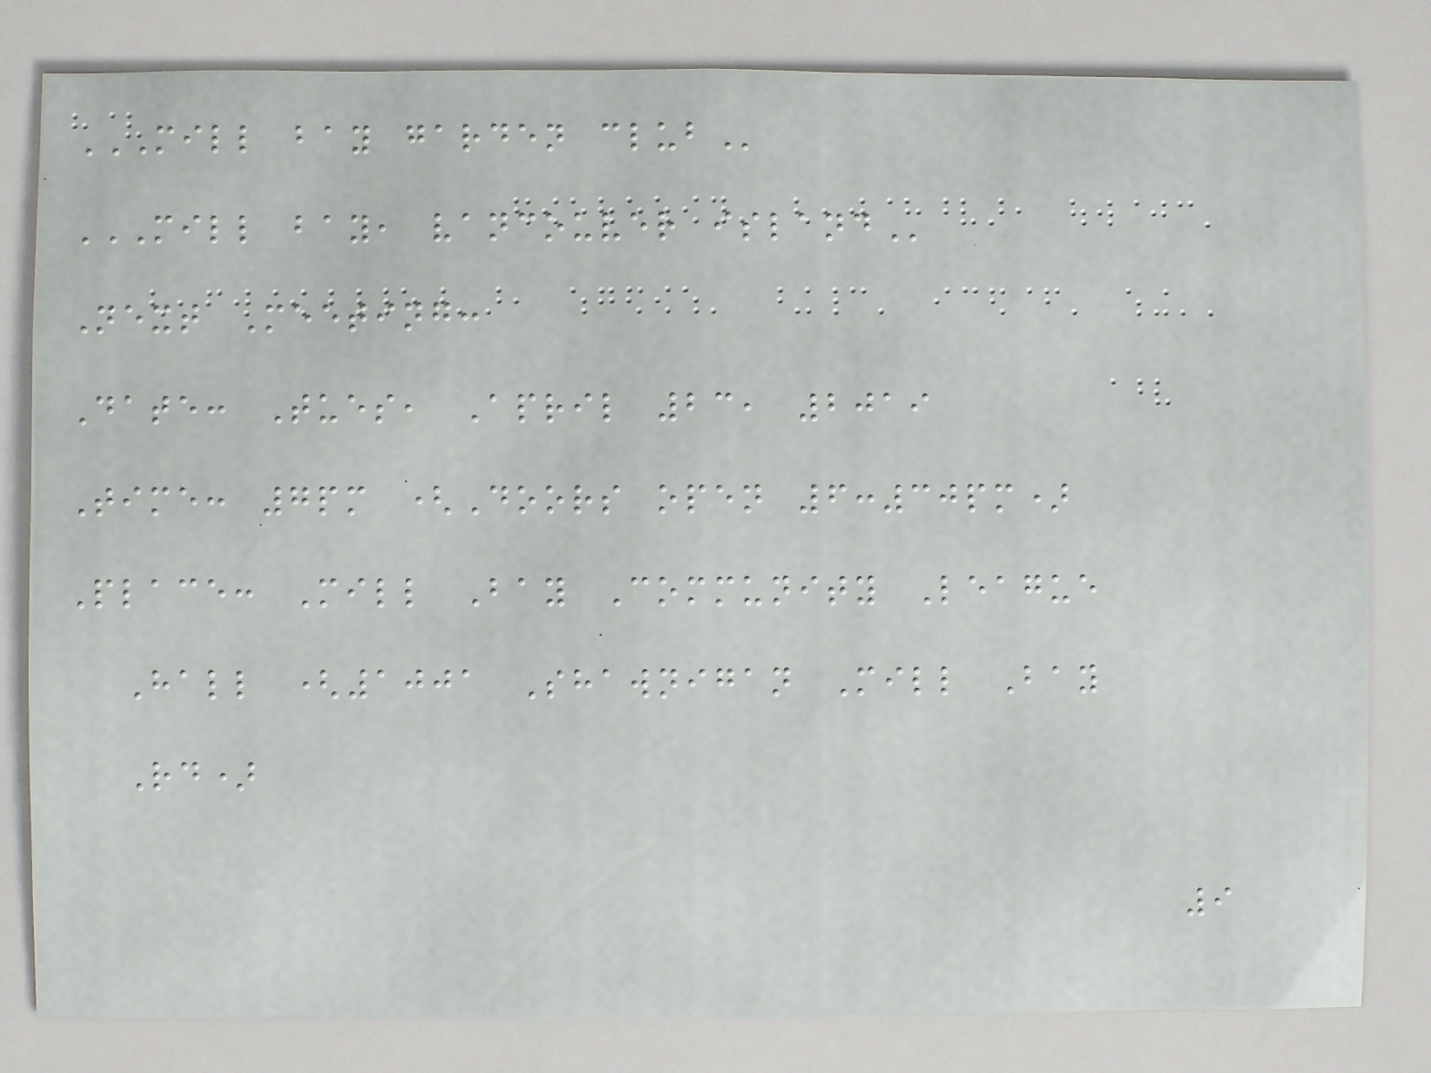MILL BAY GARDEN CLUB
MILL BAY, VANCOUVER ISLAND
Next Meeting:
Date: Tues, April 23, 2019
Time: 7pm (Doors open 6:30pm)
Place: Mill Bay Community League
Hall (1001 Shawnigan Mill Bay
Rd)
9
